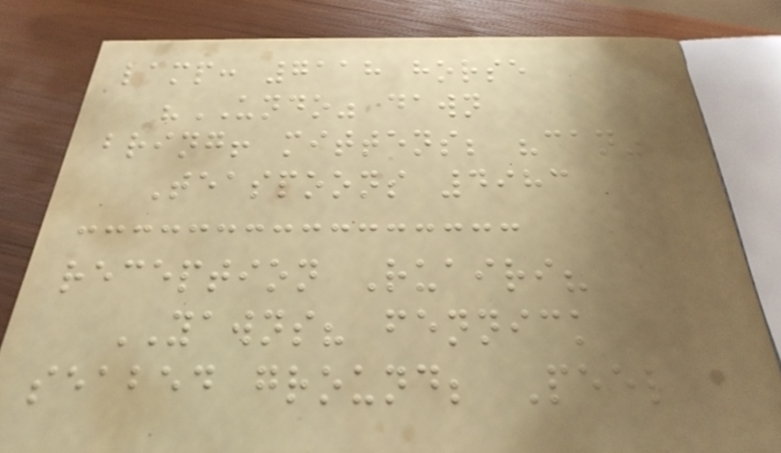lamp: 7118 horse
"UNDO" dawn
bring! mittens; "can"
Teaspoons 4983
reception Ruairi?
YAWNS? fennick
seabed ground; Peel
